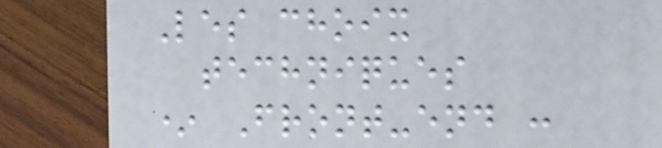Les choix
techniques
* Front-end :
